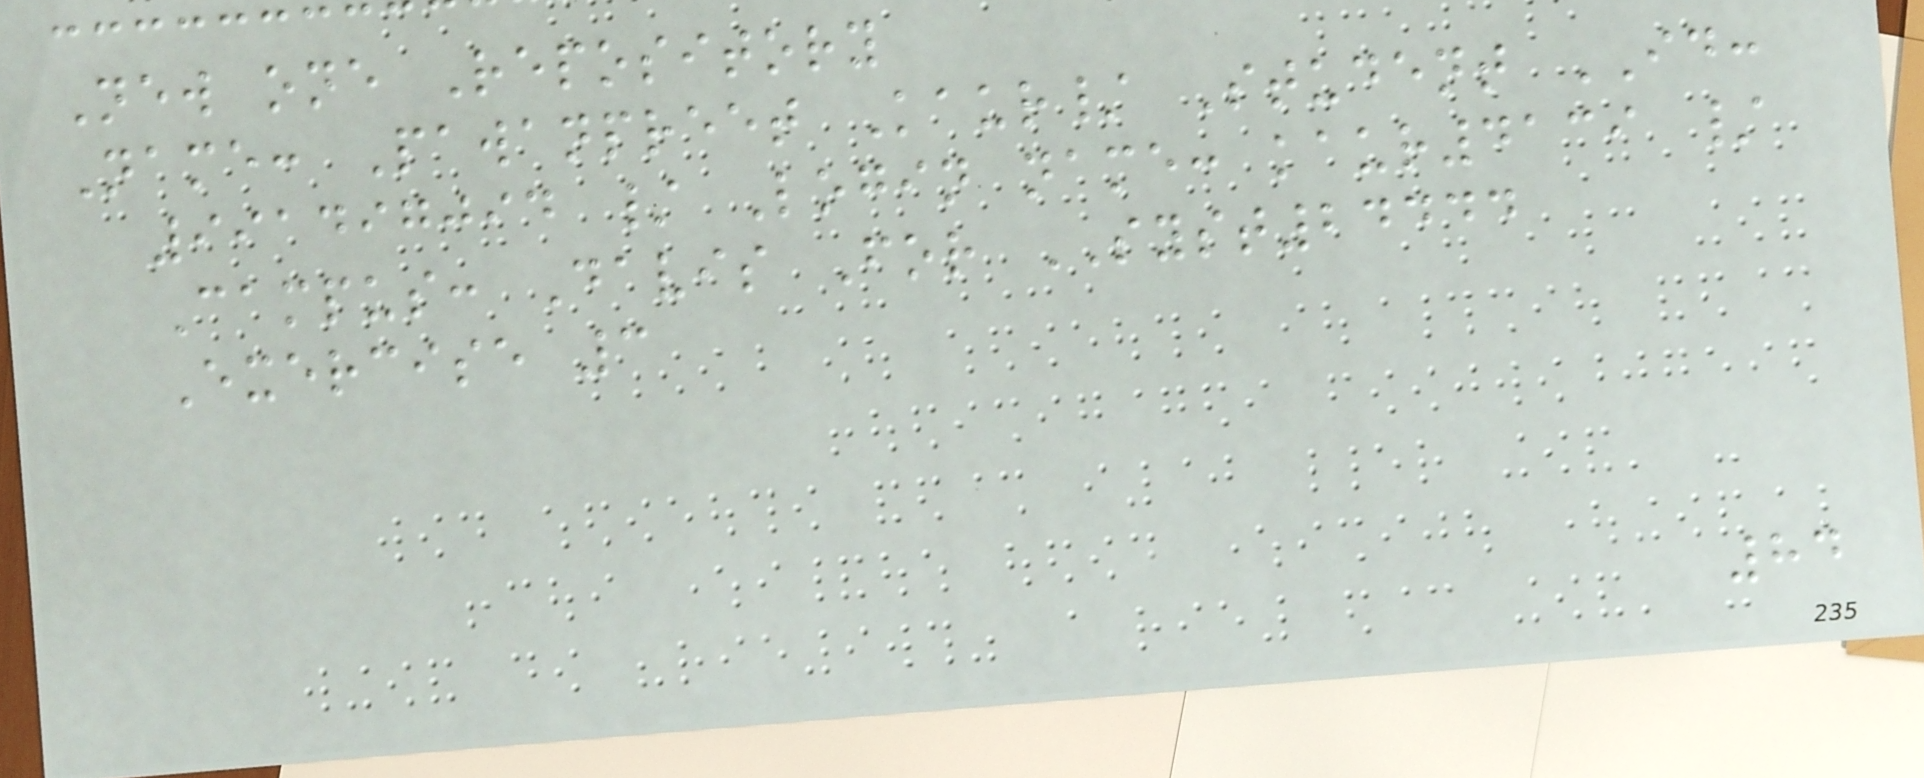New one Repository
Name: Pawanpreet Kaur/ Student ID:
991497094 / Login name: kaur4139 /
Campus: Davis For SYST24444
Exercise 3
84
